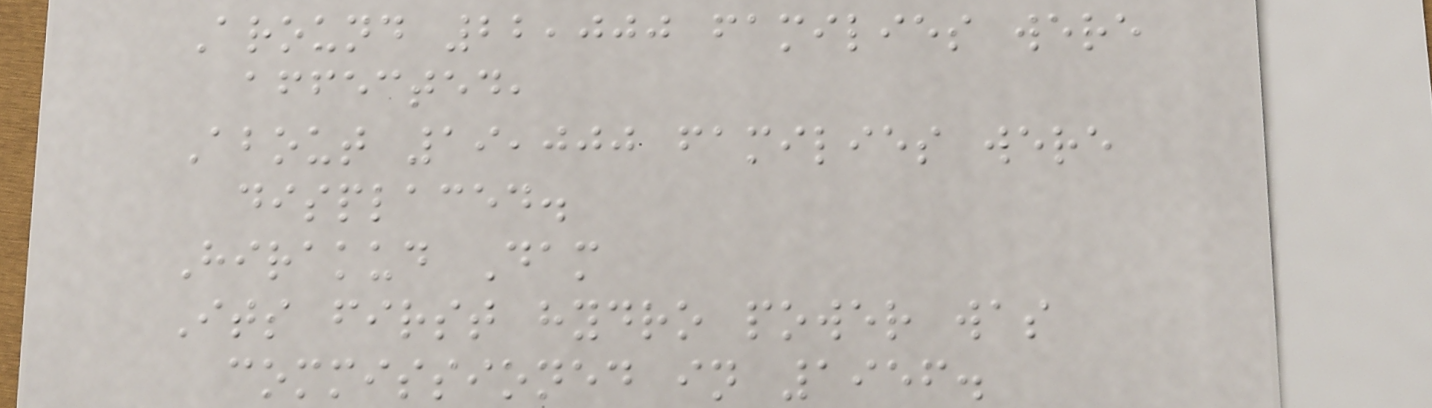Around 22,000 families were
affected,
About 19,000 families were
displaced.
Hirakud Dam
Its first hydro power was
commissioned in 1956.
